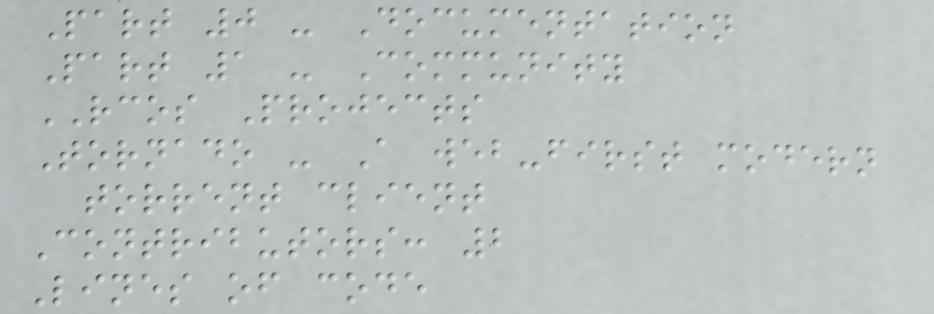Part 0 - Documentation
Part 1 - Community
RCOS Projects
Tornado - A web-first modern
torrent client
Contributors: 2
Lines of code
